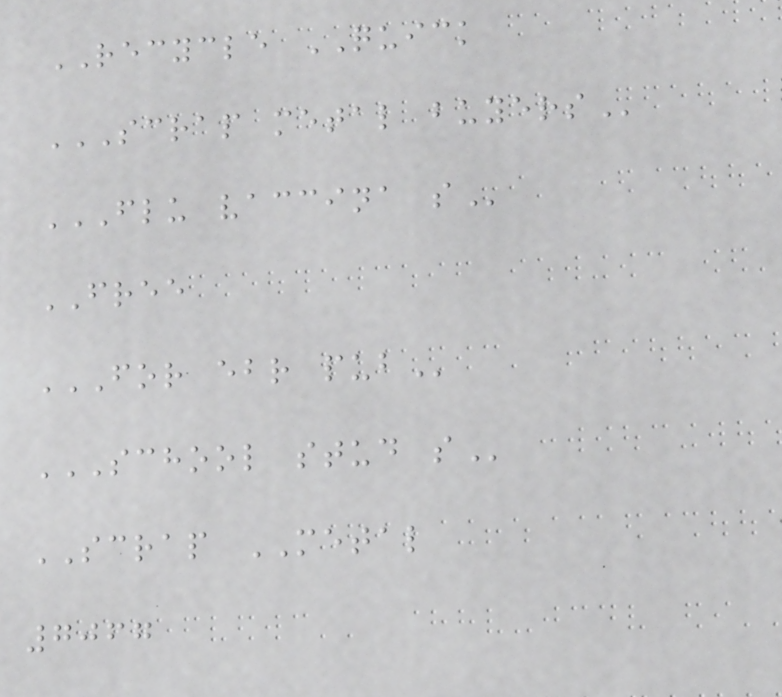RECYCLE QUICK
SCRAP METAL BUYERS
FLU VACCINA S
FREE
FOR EBR PUB
SCHOOL STUD S
SCRAP METAL
7067
